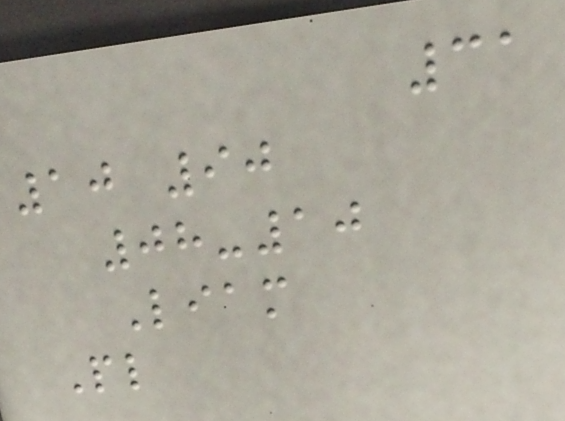31
10 90
08-10
Liam
Pl
